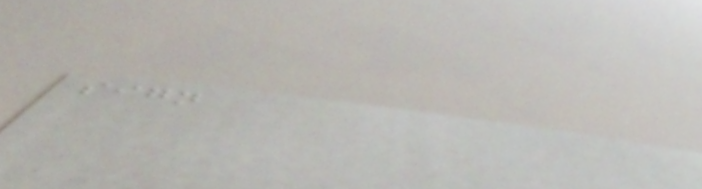sign
